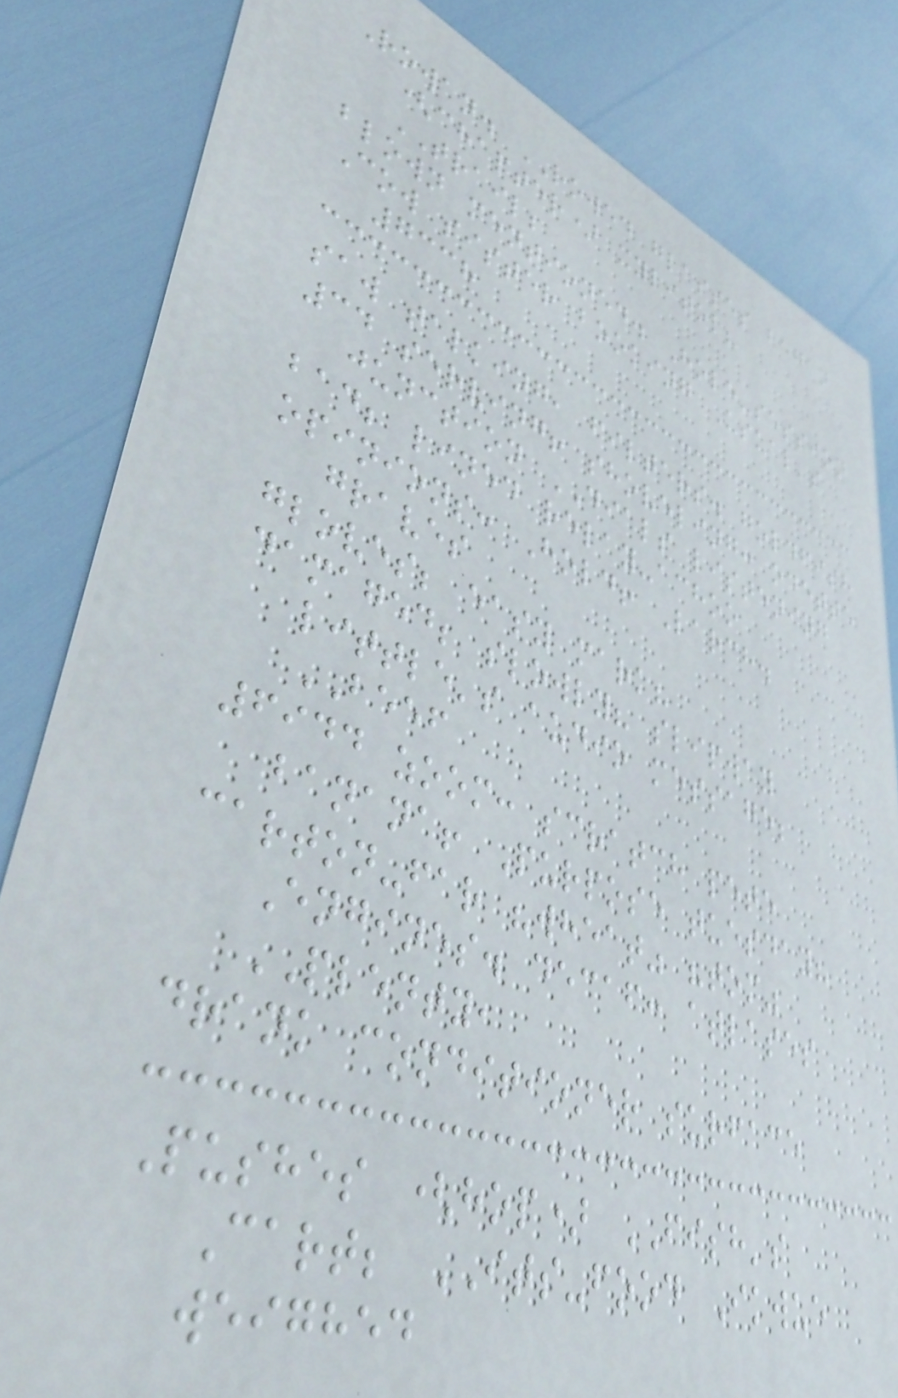Rowan. ROWED glasses began
(chapter) xylitol?
TRAIL;
blown mentioned. Hole-session
Cow sister booking Usual's
7338
saw talking, filters. goldfish
34 serving! shoveling: odette
junction DIALS listening
bad; lined relay-achoo
opinions: Hold! Larch.
graves
gloves; easy mark?
damaged; slowly? slipway
little's audio message;
BEEF
6944 zoom: scratch pete
banana! Purpose tuesday?
carton-far "wheat" "tom"
Engines. decaf: atlases
PLENTY,
drank conditioner surface
Pushes (hop) FISH's
Cart; ITS-food Ikwue
weighed
